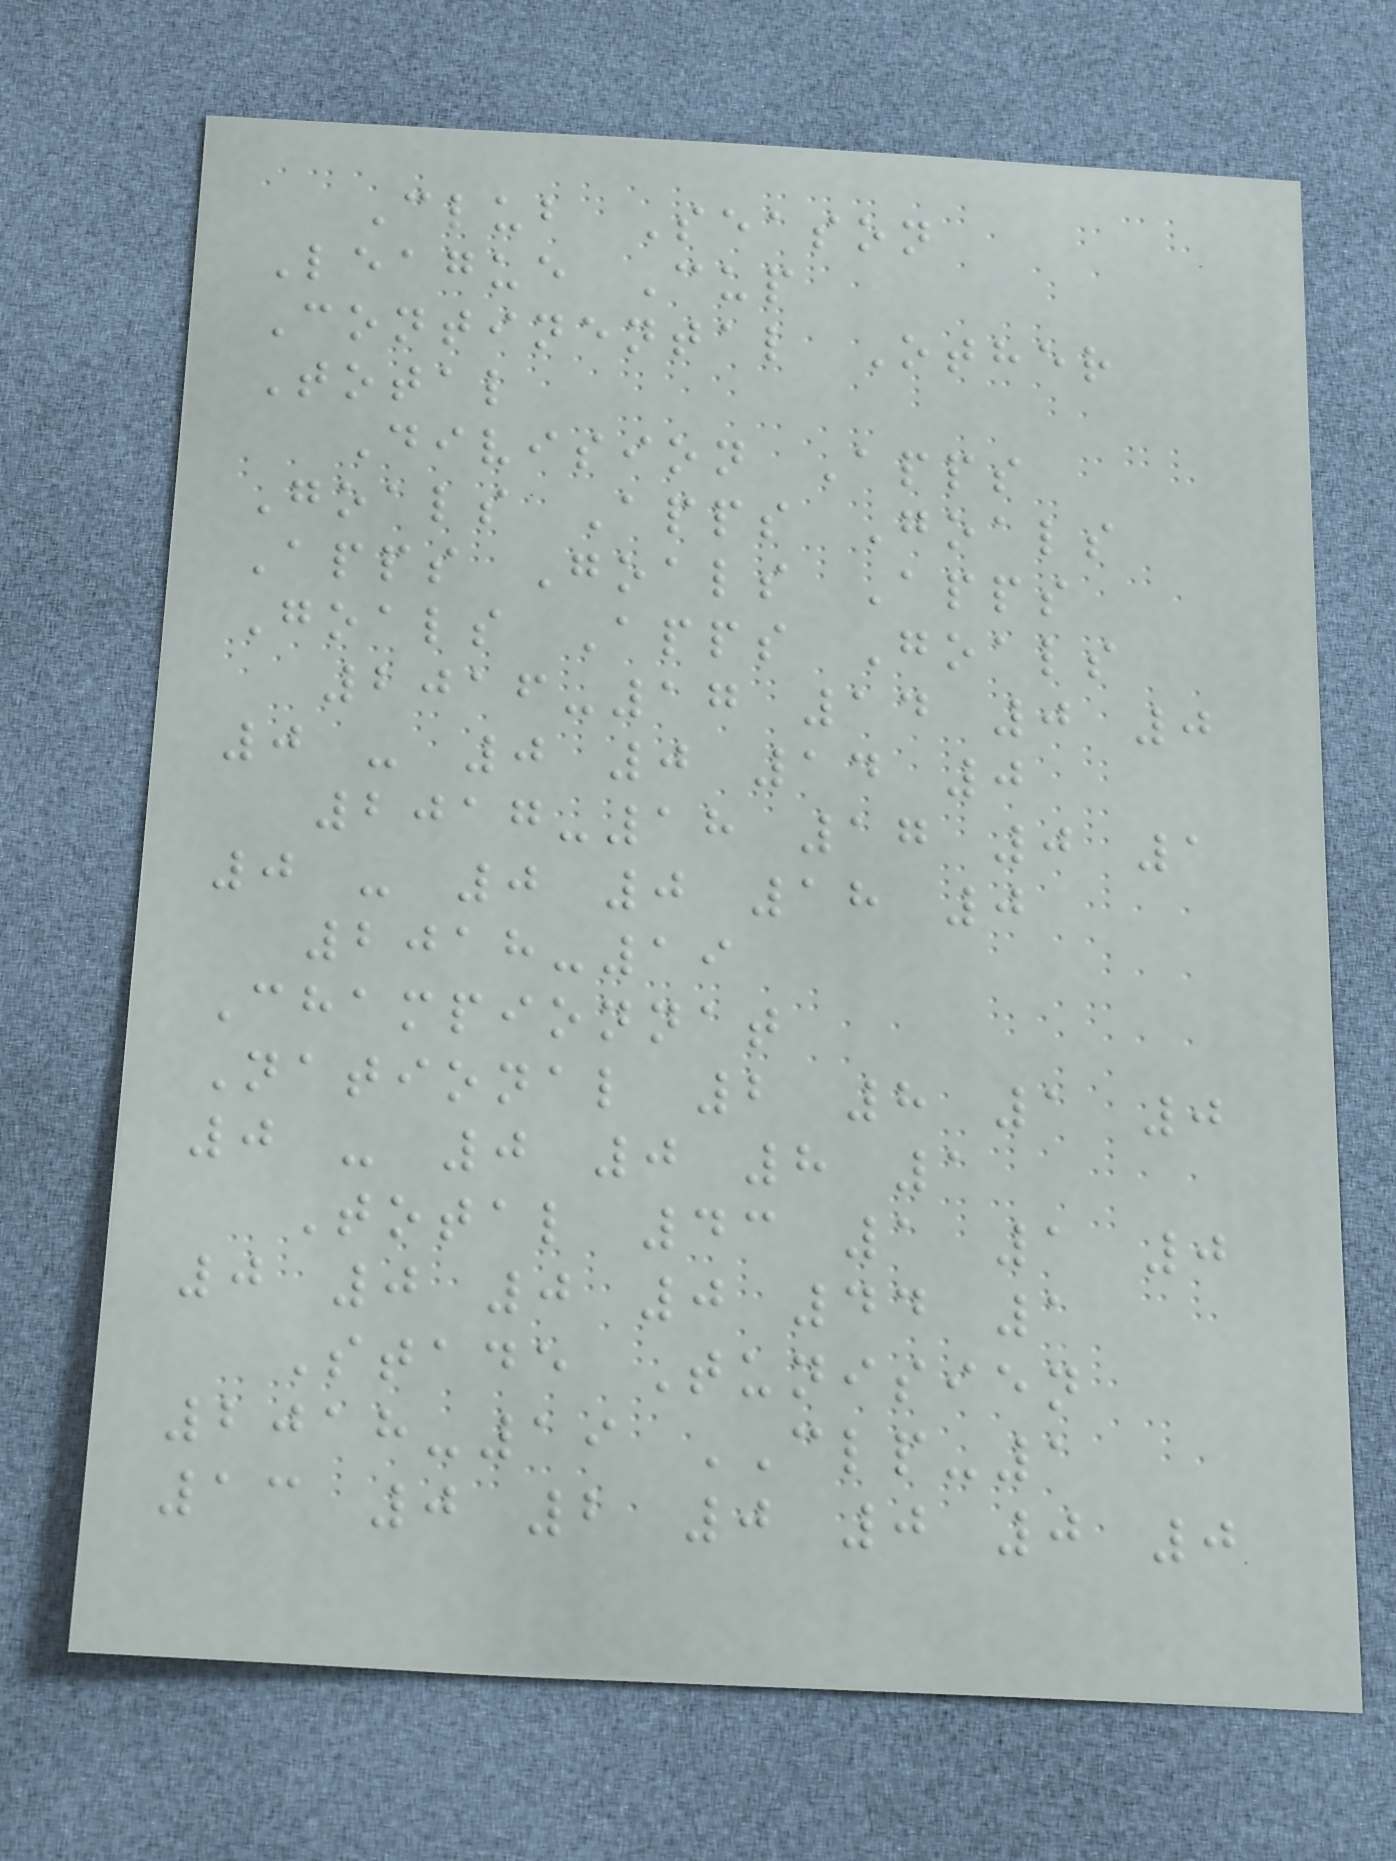Club Season
League Cup
Continental Other
Total
Division Apps
Goals Apps Goals
Apps Goals Apps
Goals Apps Goals
2016-17 14 0 0
0 - 0 0 14 0
2017-18 17 0 1
0 - 0 0 18 0
2018-19
Championnat
National 2 8 1 0
0 - 0 0 8 1
Total 43 1 1 0
0 0 0 0 44 1
Stade Tunisien
2018-19 CLP-1
13 0 2 0 0 0 0
